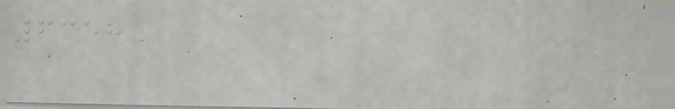6358
